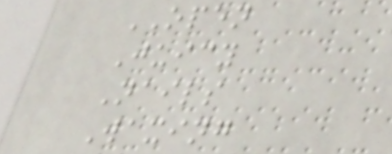OPEN
Juicy
Nails
Waxing
